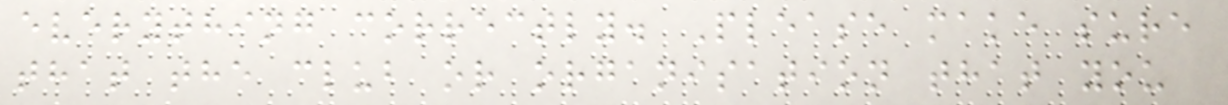everything correctly. Please make sure
that the club or organisation that you
